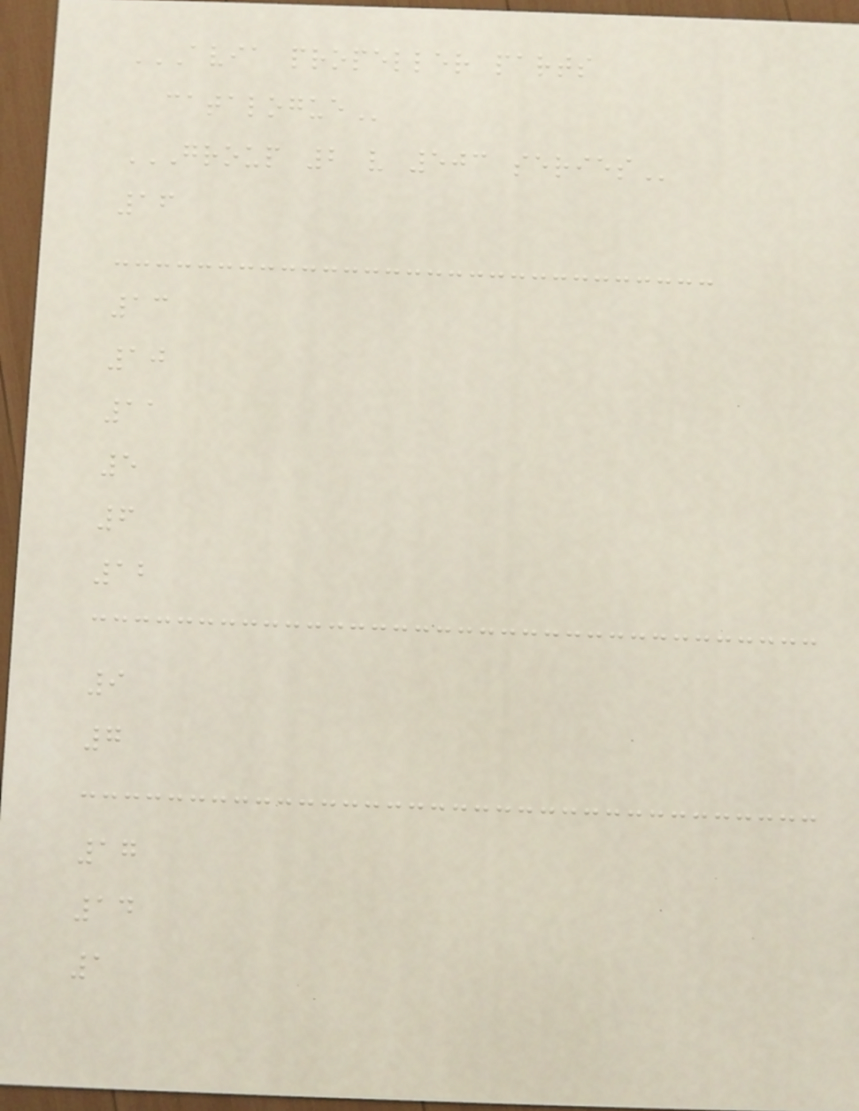AVIA PROPELLER PARTS
CATALOGUE
GROUP 2 V 503 SERIES
16
13
10
11
5
6
12
9
7
17
14
1
